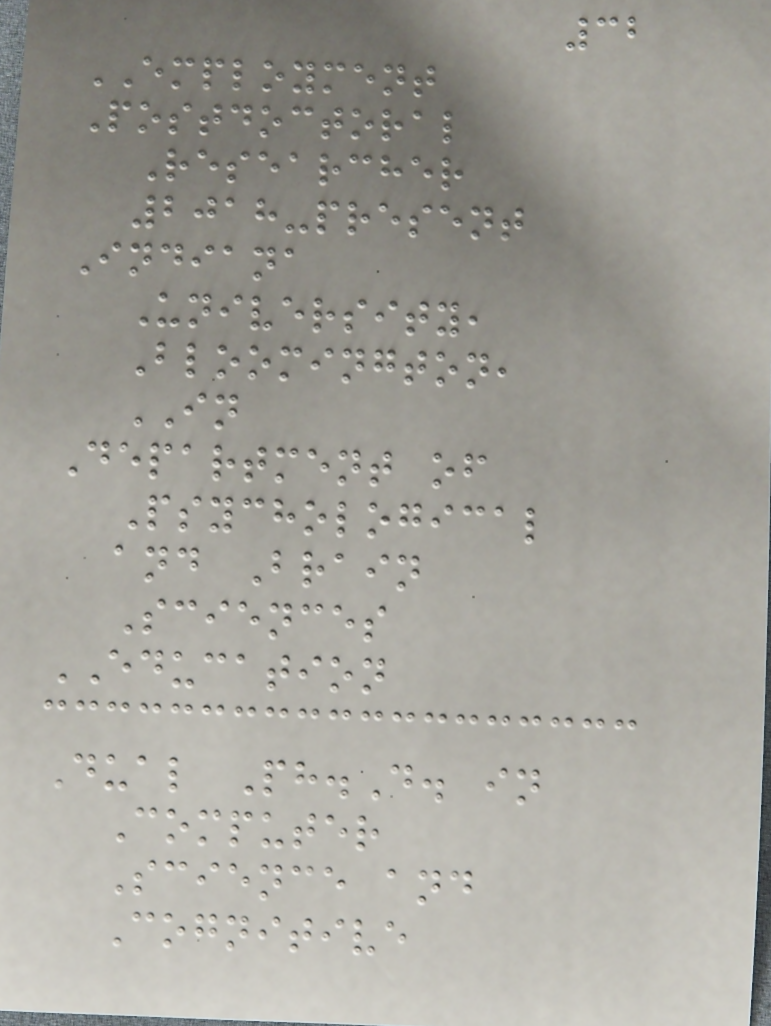32
EMPLOYMENT
Postdoctoral
Researcher
2018-present
Indiana
University,
Bloomington,
IN
Department of
Psychological
and Brain
Sciences
EDUCATION
Dual Ph.D. in
Computer
Science and
Cognitive
